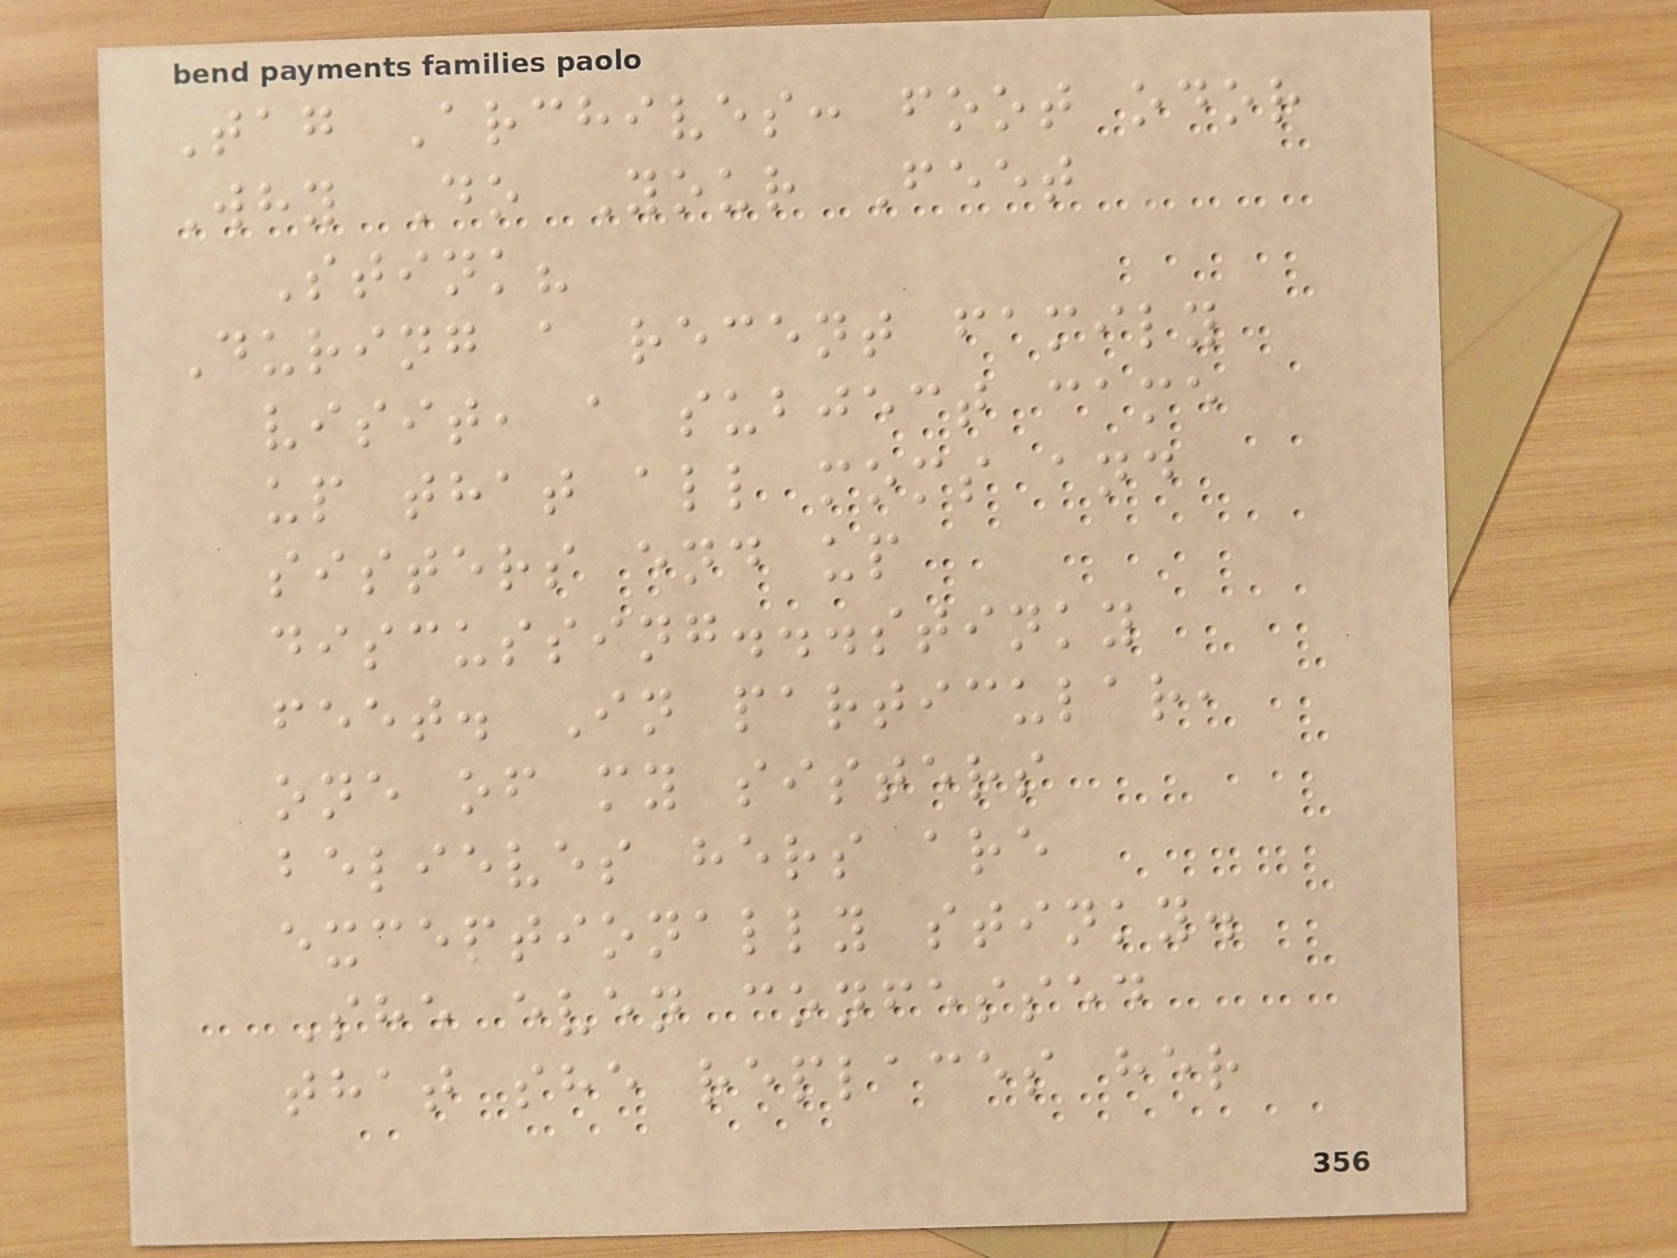Tag Archives: foot odor
Why Do Your Feet
Stink?
During a recent family
visit, a subject came
up that all moms and
sisters end up
discussing...stinky
feet. In particular,
one of my sisters
believes hers are
exceptionally stinky.
She even confessed
that she replaces her
